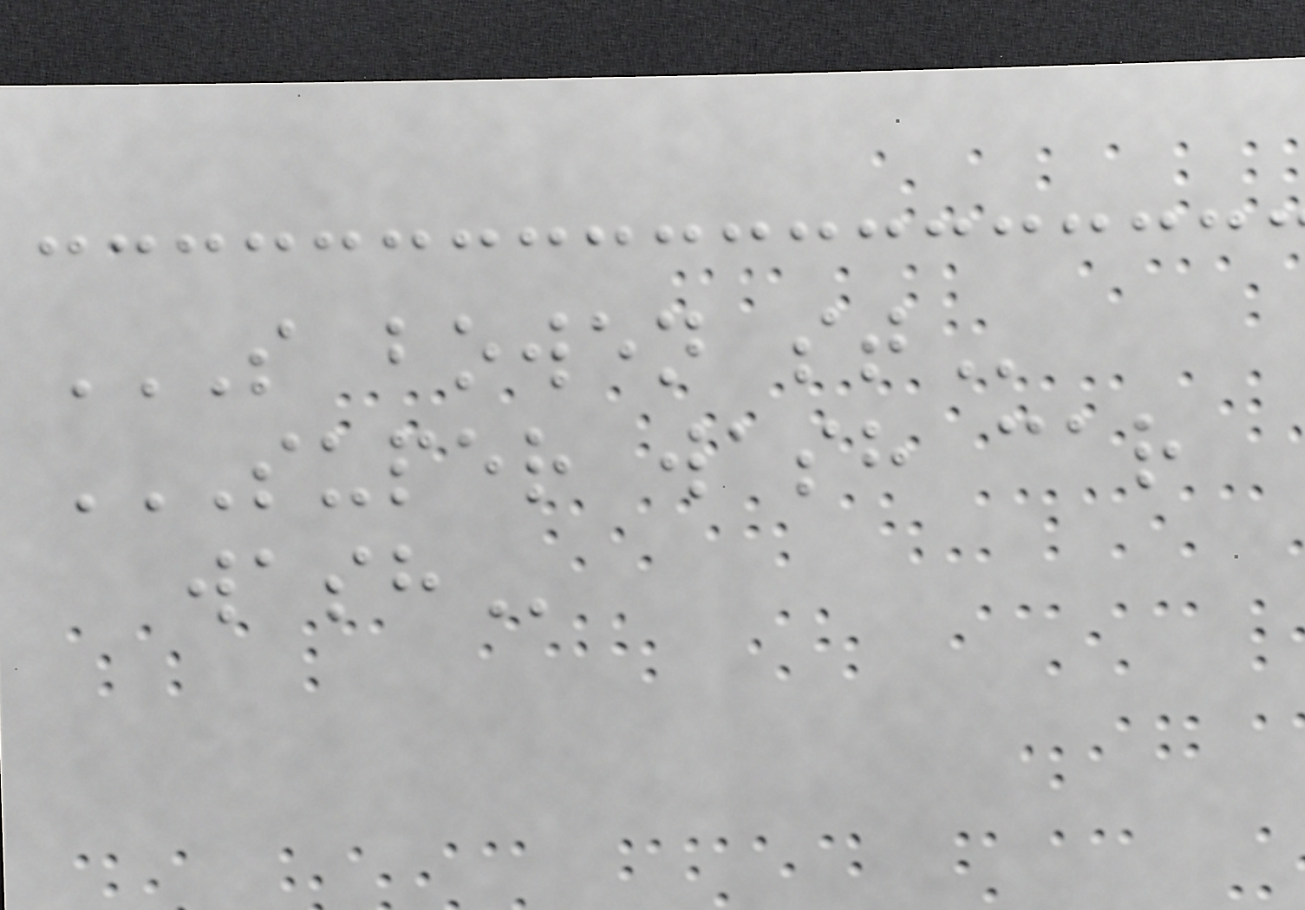S BOWEN ST
SUPER WASH CAR
WASH
